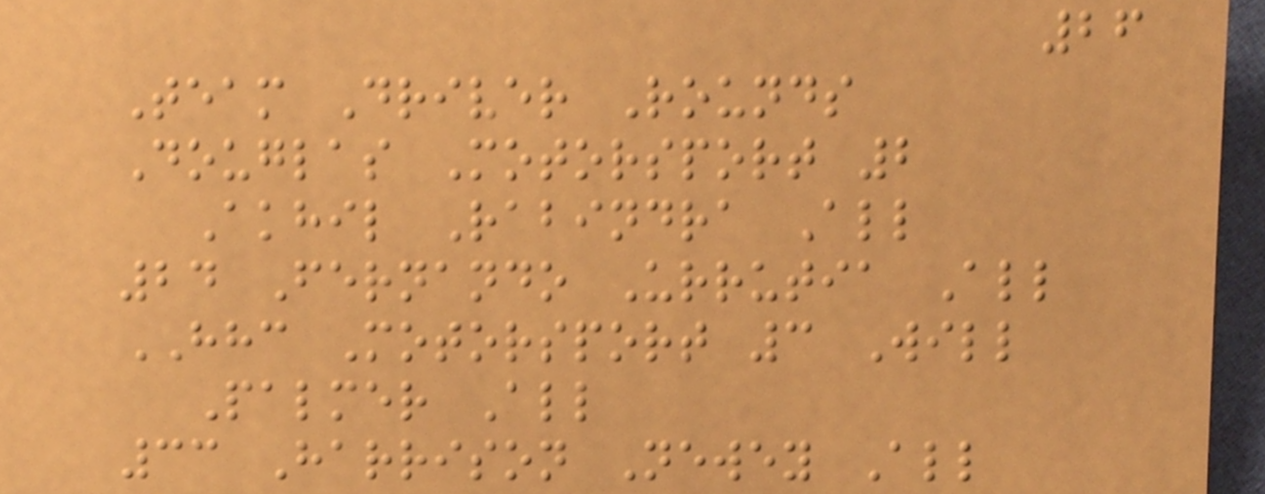26
Team Driver Rounds
Douglas Motorsport 2
Akhil Rabindra All
24 Fernando Urrutia All
HHC Motorsport 3 Will
Palmer All
33 Harrison Newey All
